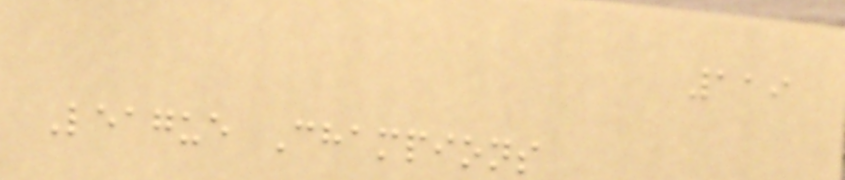119
League Champions
